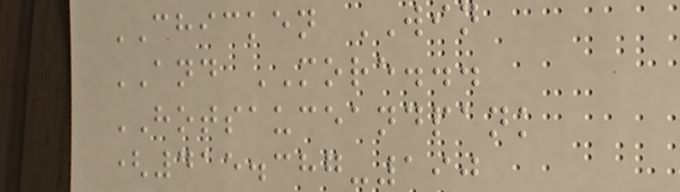CHICKEN WIN
AND MORE...
HOTSAUCEANDPANK
(415.387-190
